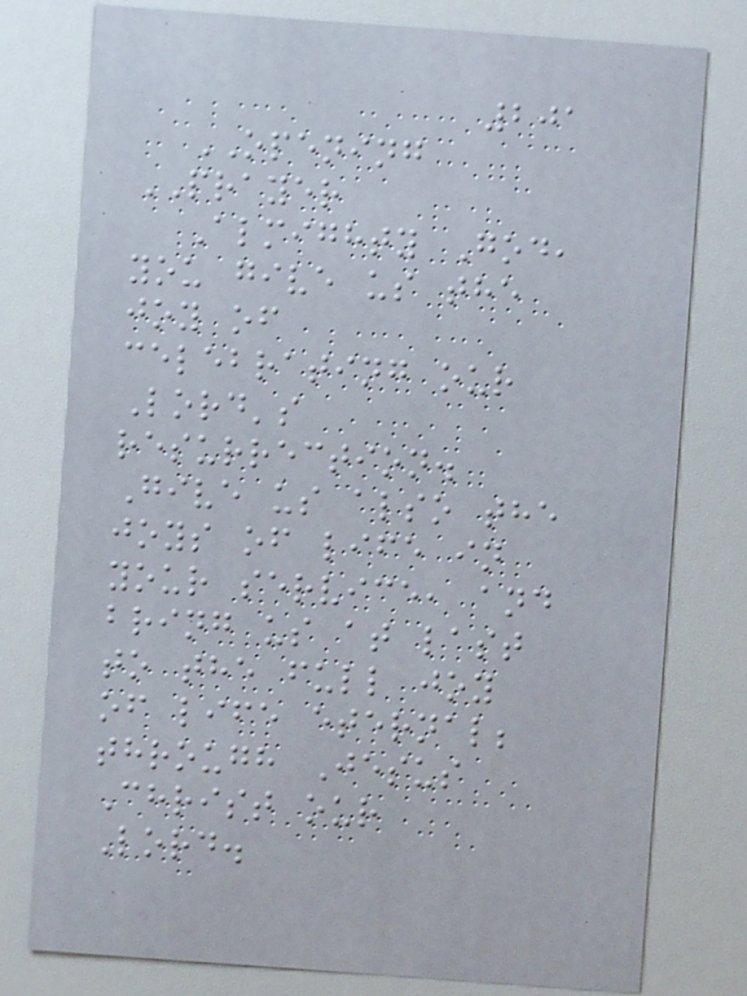201
OPENING
PRAYER
Almighty God,
you give us the
joy of
celebrating our
Lord's
resurrection.
Give us also the
joys of life in
your service, and
bring us at last
to the full joy
of life eternal;
through Jesus
Christ our
Lord.
